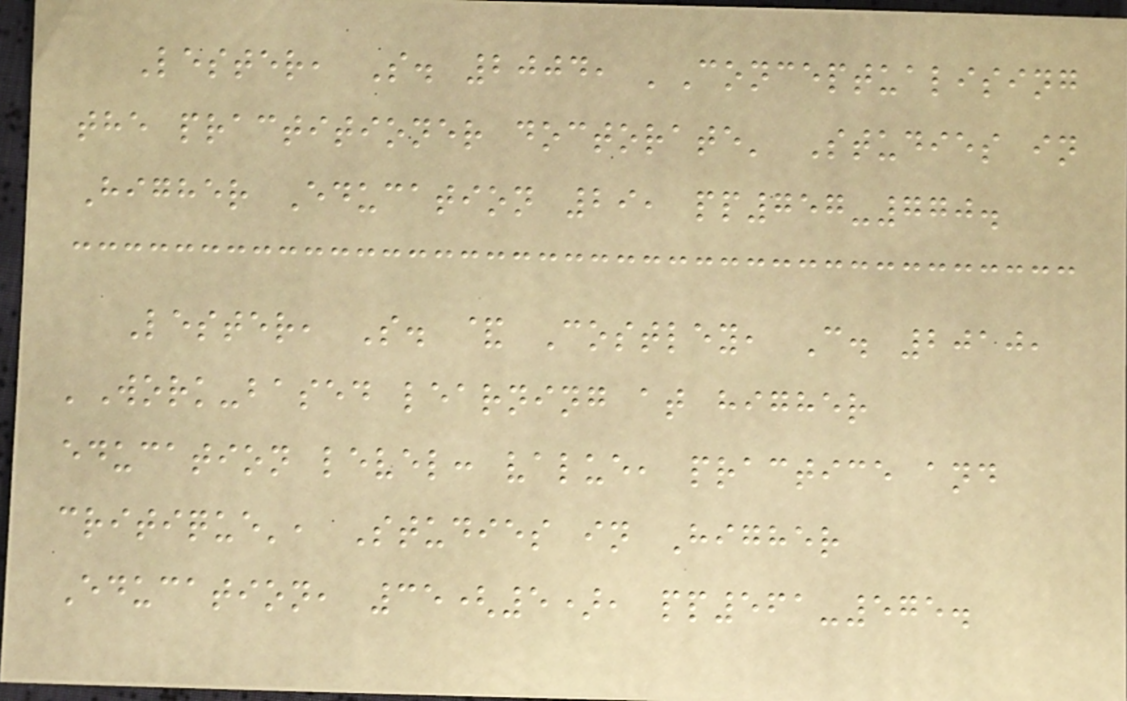Lester, S. 2004, 'Conceptualising
the practitioner doctorate' Studies in
Higher Education 29, pp757-770.
Lester, S. & Costley, C. 2010,
'Work-based learning at higher
education level: value, practice and
critique', Studies in Higher
Education, 35(5), pp561-575.
